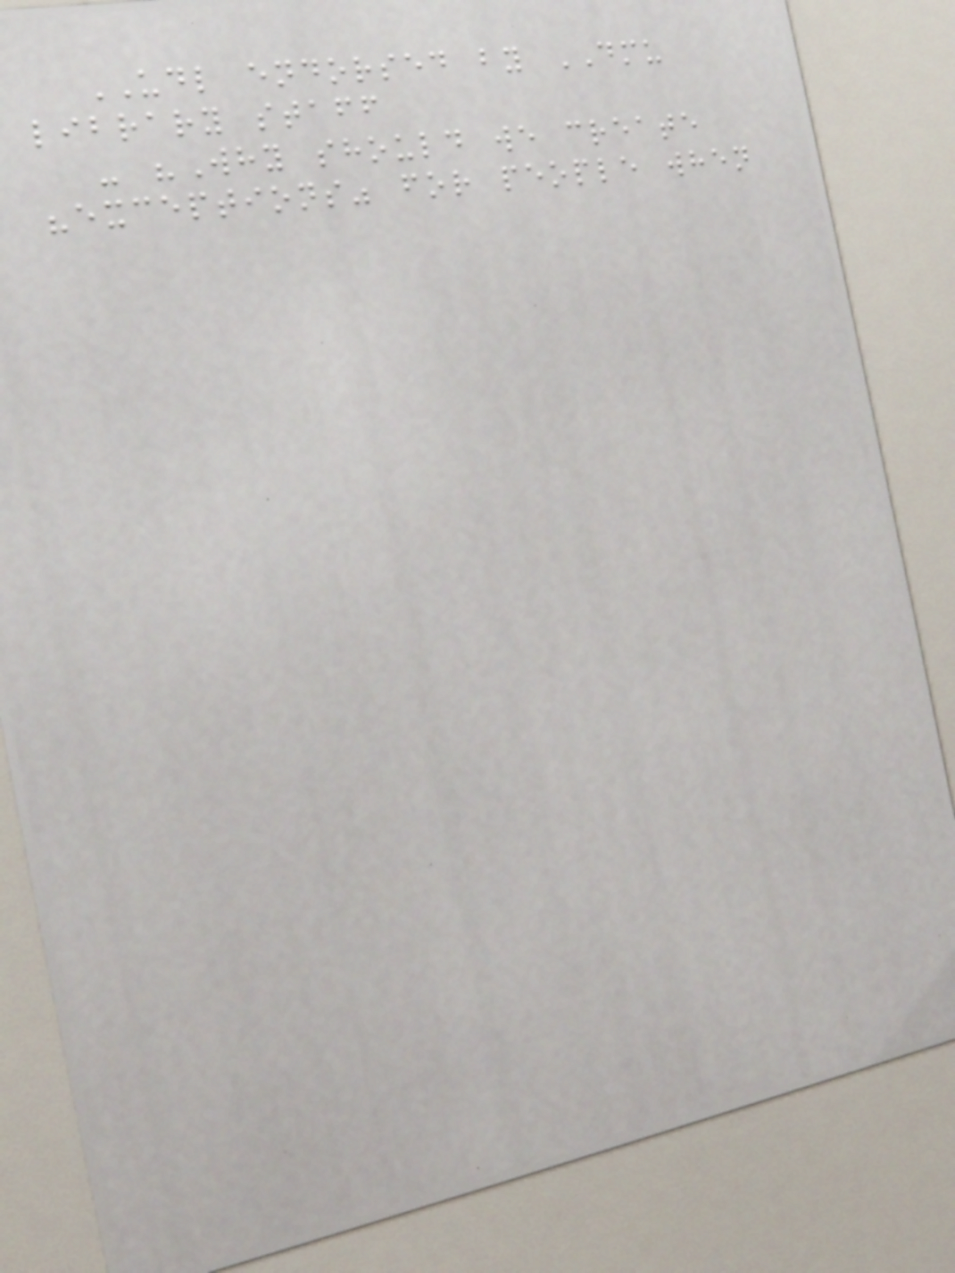UDL endorsed by DMU
library staff
- "Why should we create
"exceptions" for people when
